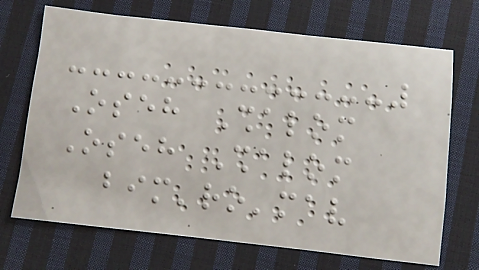Oseh Shalom
Oseh Shalom
bim'ro'mav
